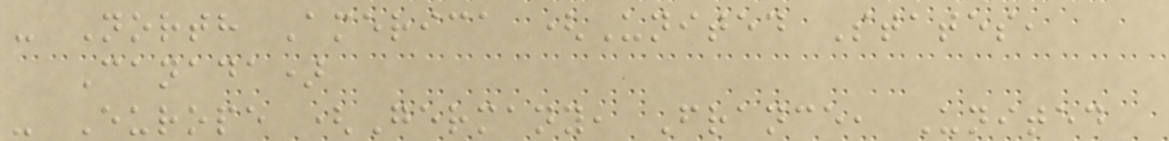- North America (United States,
Canada)
- Europe (Germany, France, United
